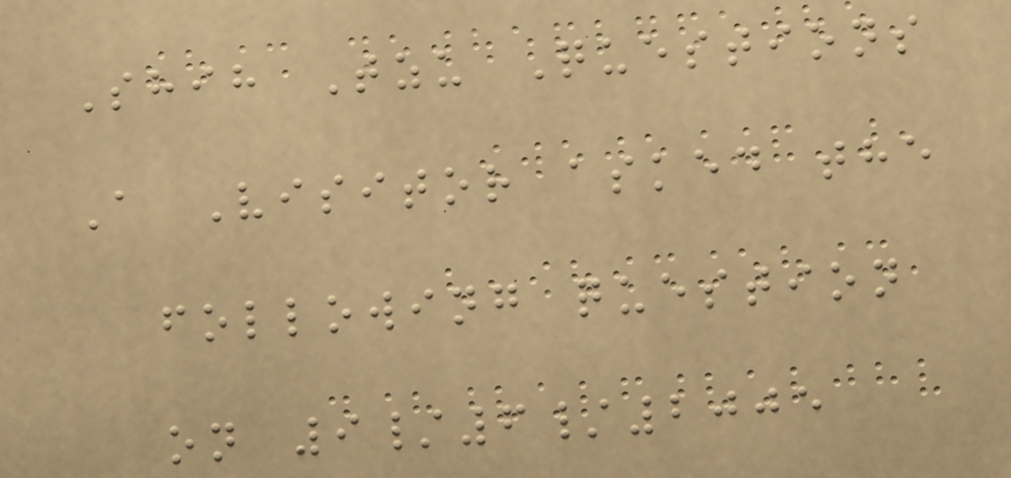Shih Tzu Questions
A Visitor asked the
following question
on 9/6/2005
